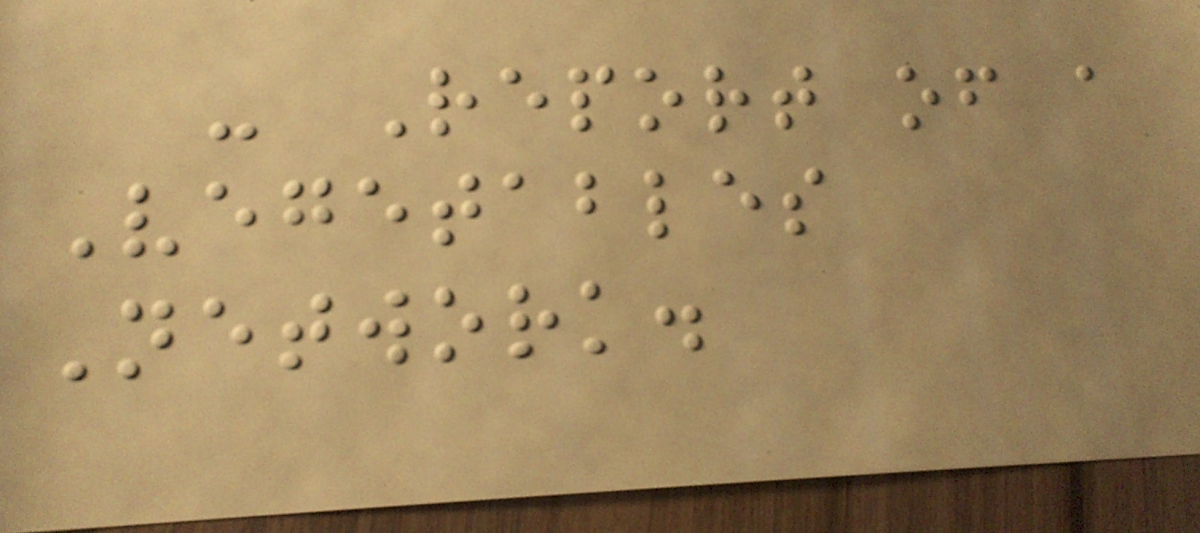- Report of a
Vegetables
Network.
